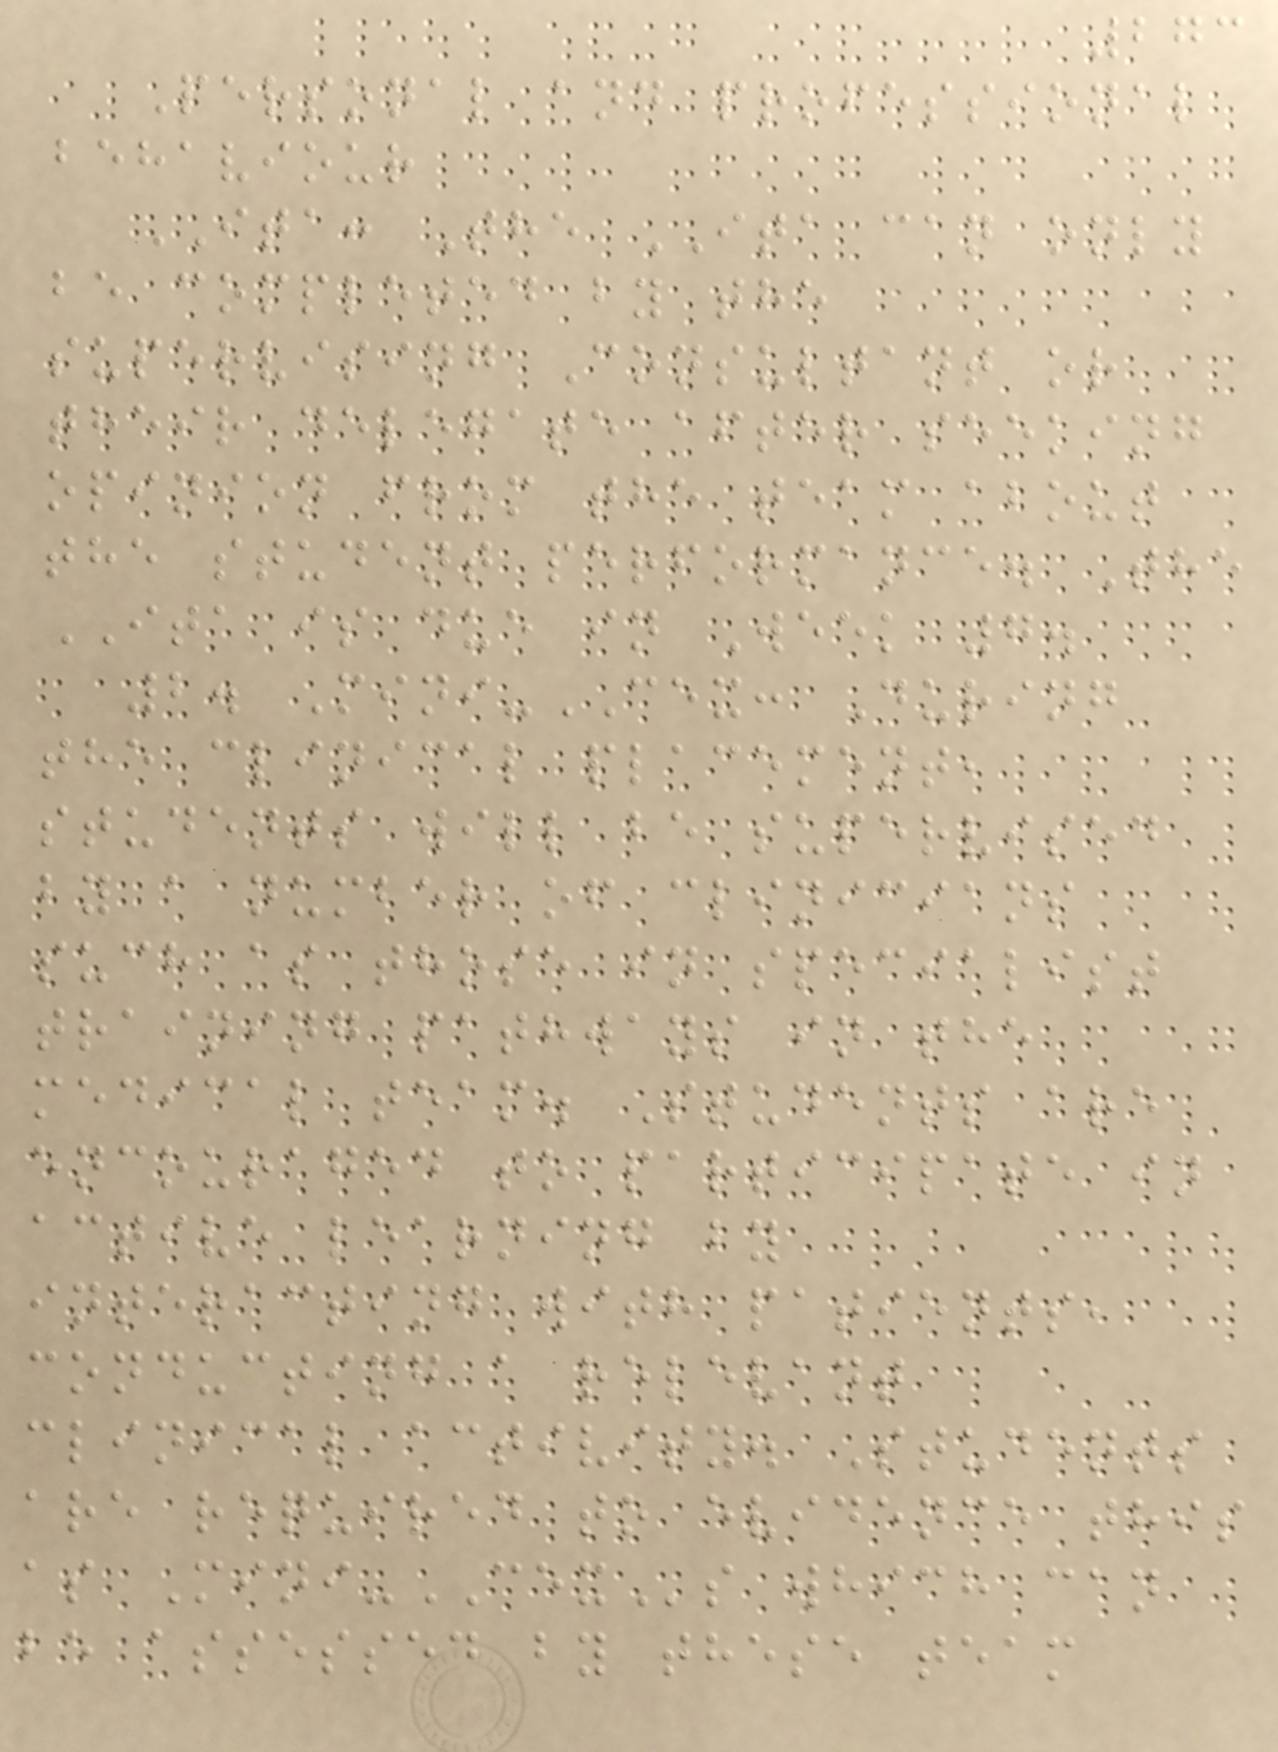273
Personal and professional
behaviour
ITA: The ITA can only
be completed by the
supervising Consultant or
their delegate after seeking
opinion from the team about
the student performance. The
ITA is due in Week 7.
2. Mini-CEX: During
the clinical placement,
students will be supervised
by a number of clinicians
such as those in specialist
training pathways in the
medical team. Students are
encouraged to participate in
active learning by
interacting with patients,
conducting a relevant
clinical activity. Students
are required to evidence this
as Mini-CEXs which can
be assessed by these team
